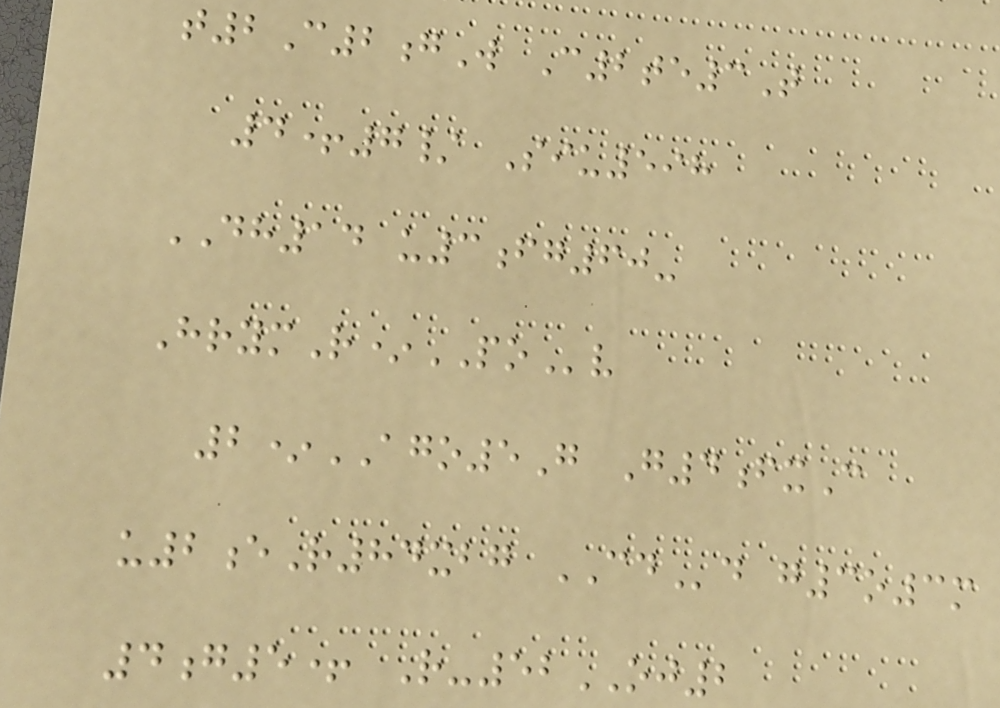t2C2gW C2te3T
4+7/ Siu598
DH14 u3fg60-
HrymR*POv
2*AGO5G G4fxC
u2eR84xbg CDd g3o3m
4g5+ R-52OJ2
